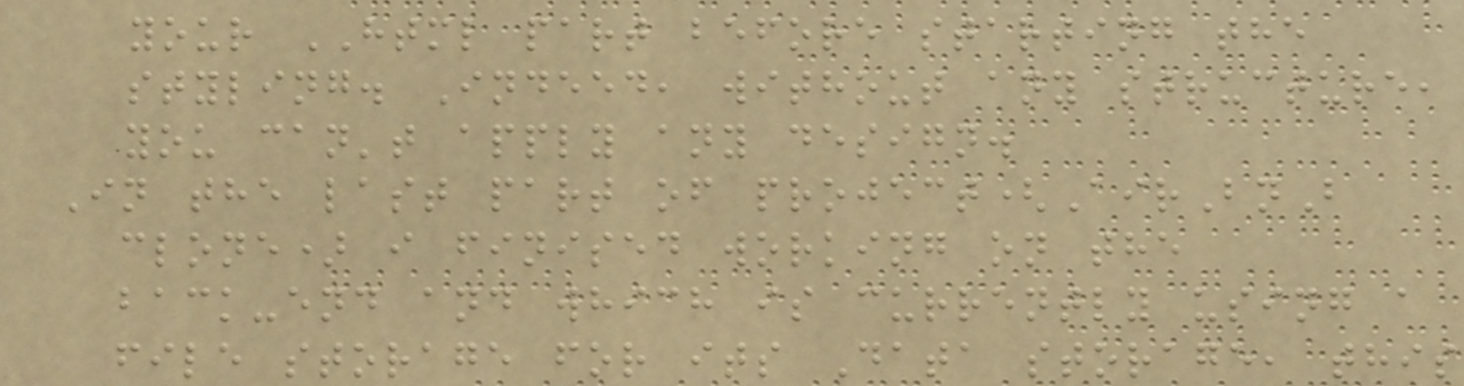your HTML part before starting the
styling. Indeed, without any structure,
you can't apply any design.
In the last part of project(AirBnB
clone) i finised working on the
back-end and which is currently using a
file storage for its Data storage, this
